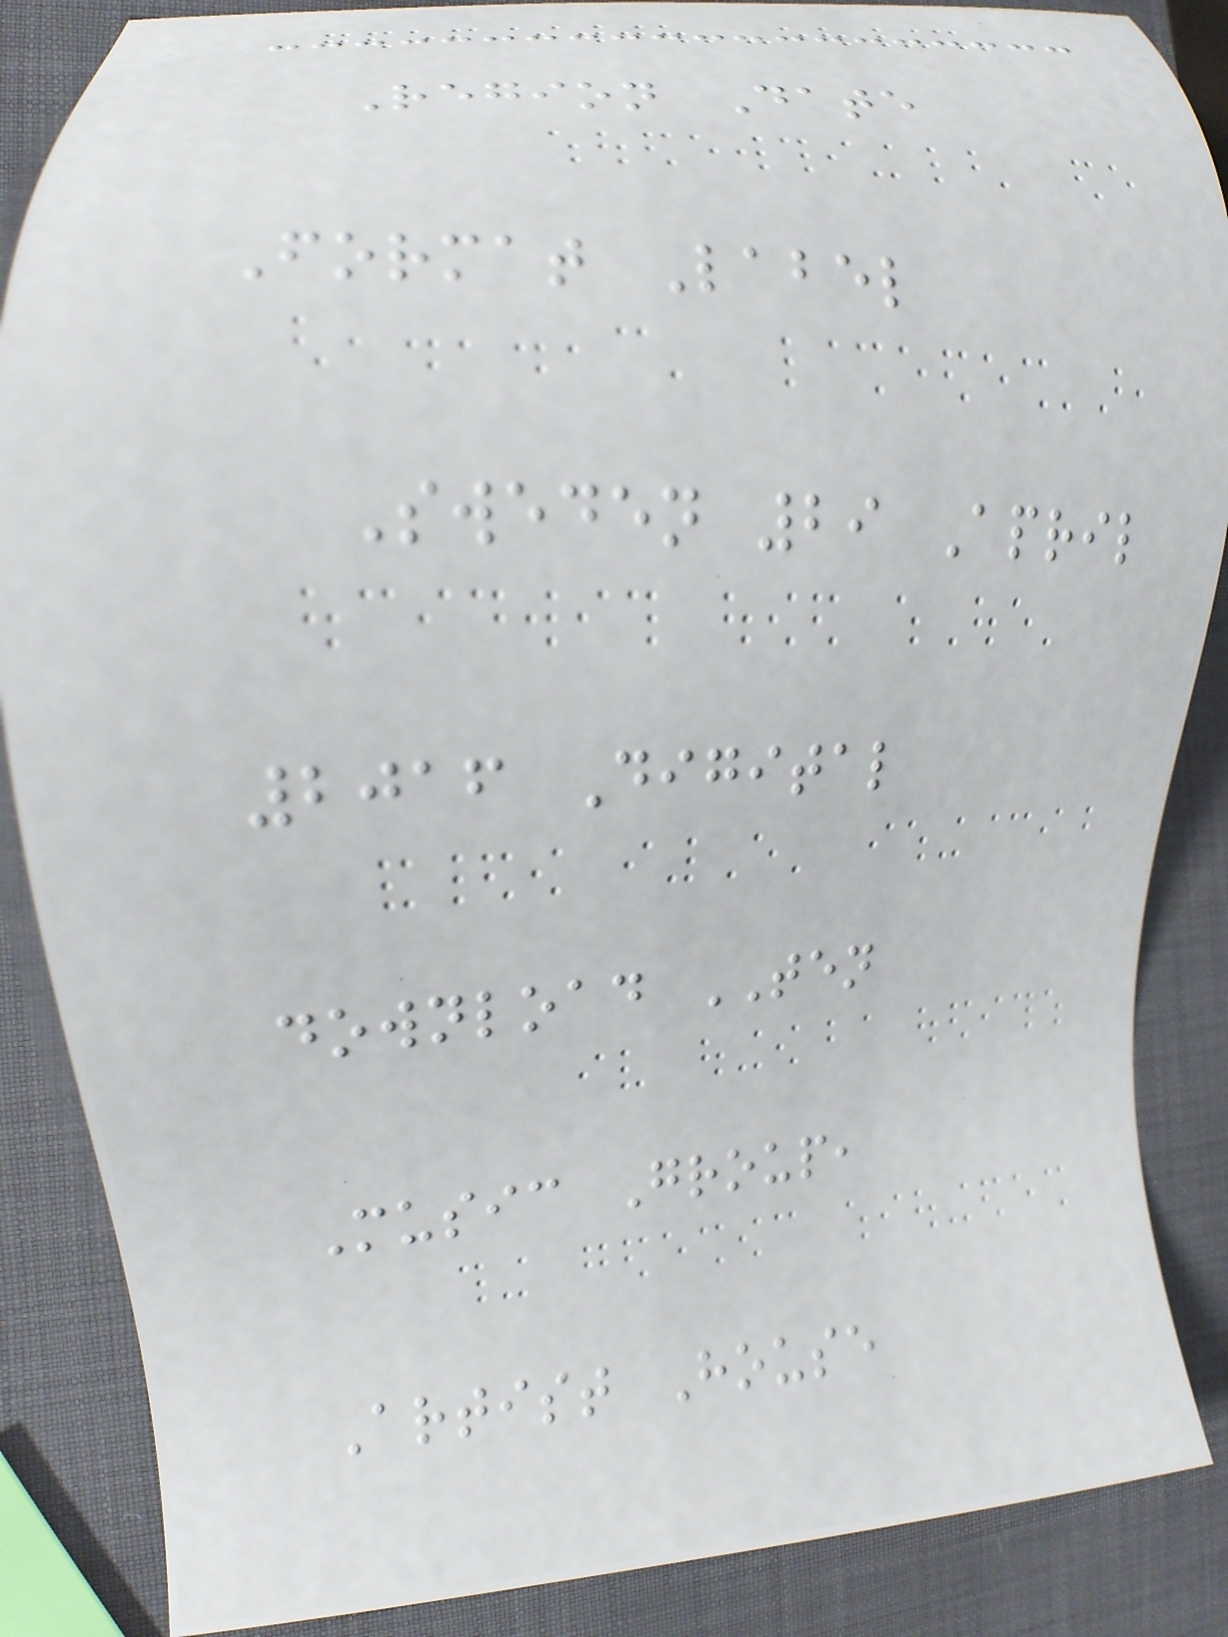Region Date
Format Label
Sweden 29 April
2016 Digital
download TEN
Music Group,
Artist House
